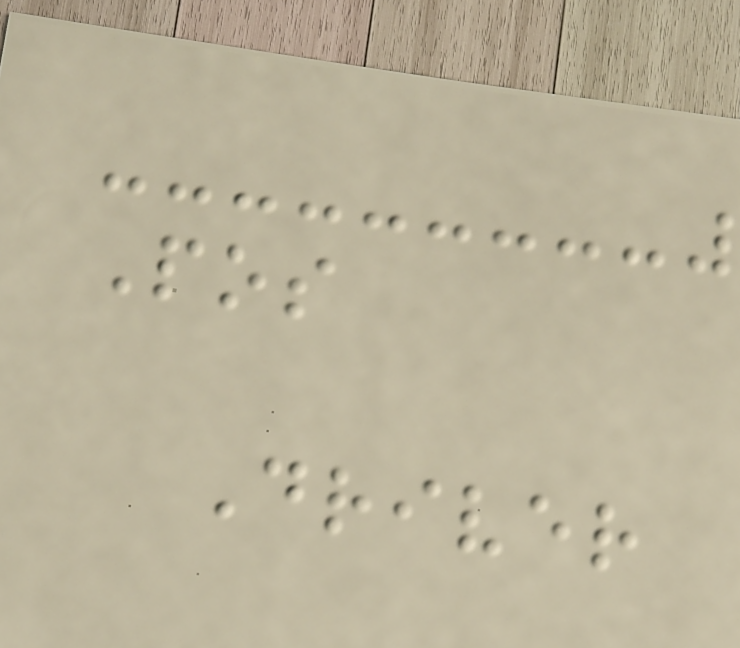Pos
Driver
